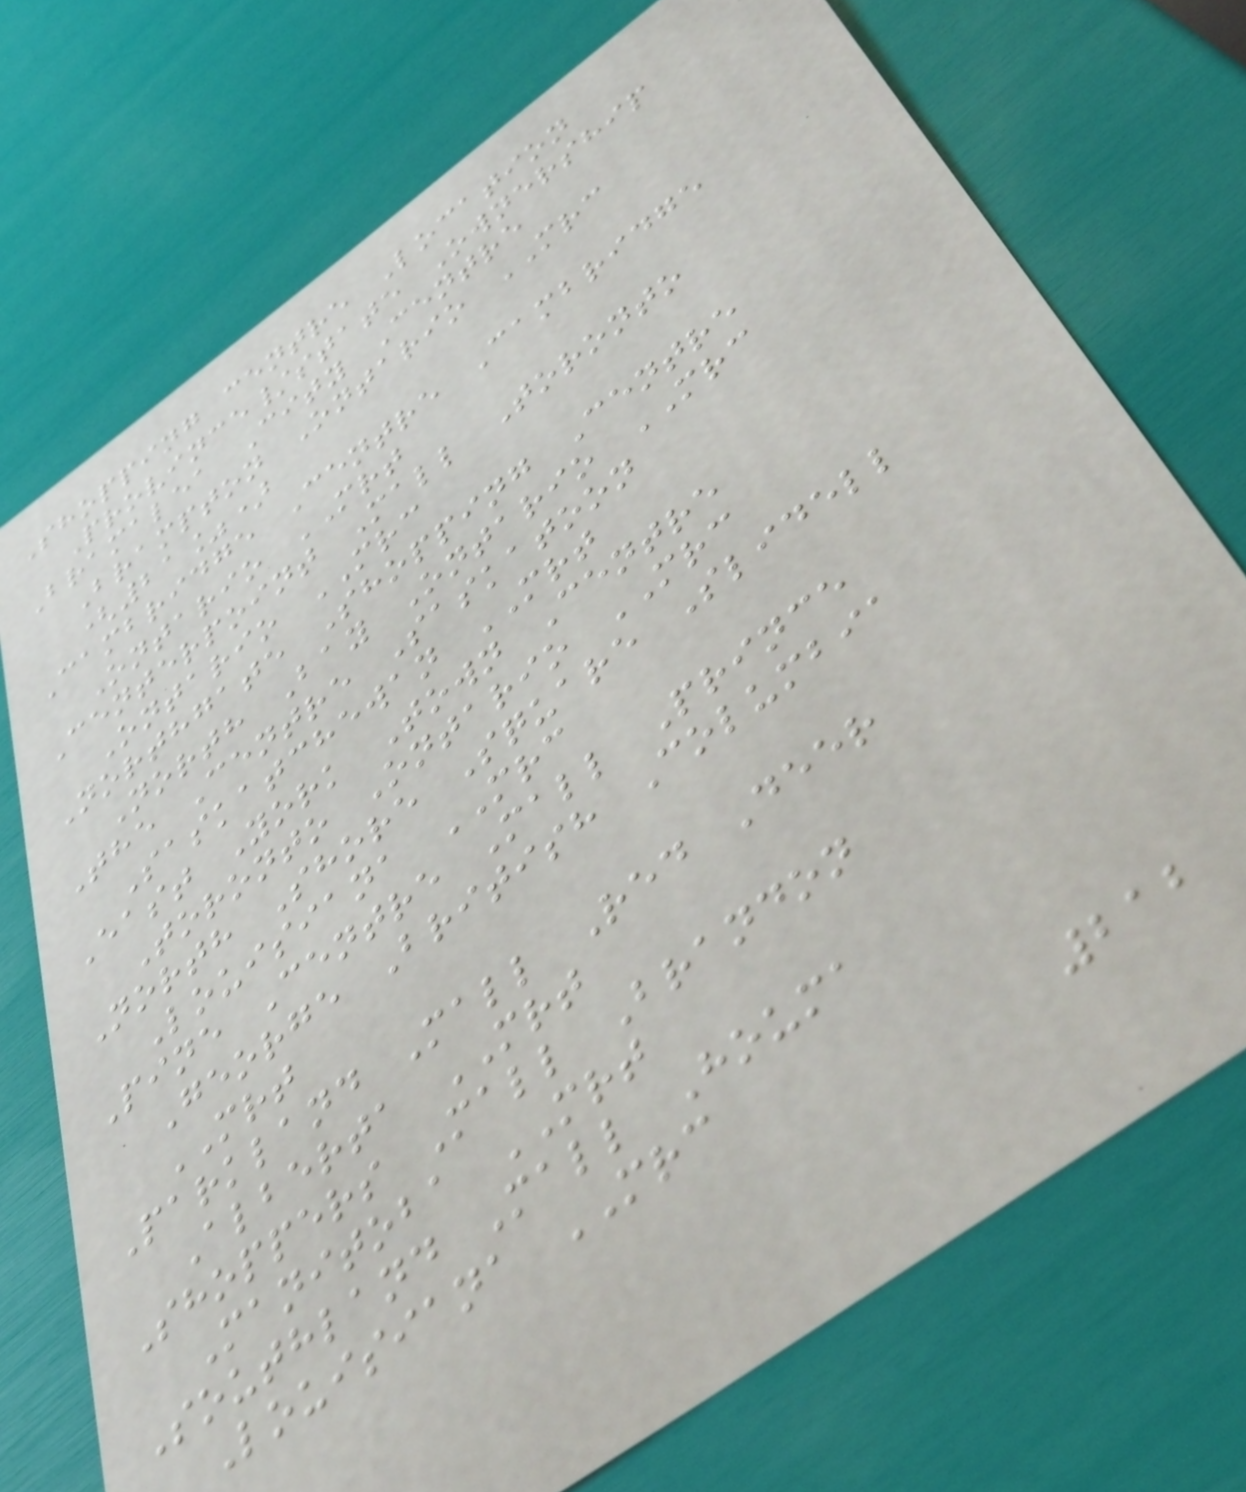Shopping centre Location
Province/state Ownership
Bramalea City Centre
Brampton Ontario MRC
(21%)
Cambridge Centre Cambridge
Ontario MRT
Centerpoint Mall Toronto
Ontario MRC
Northgate Shopping Centre
North Bay Ontario MRC
The Centre Saskatoon
Saskatchewan MRT
East York Town Centre
Toronto Ontario MRC
North Shore Square Slidell
Louisiana MRC
Pine Centre Mall Prince
George British Columbia
MRT
Parkland Mall Red Deer
Alberta MRT
Shoppers Mall Brandon
Manitoba MRT
Southland Mall Houma
Louisiana MRC
212
